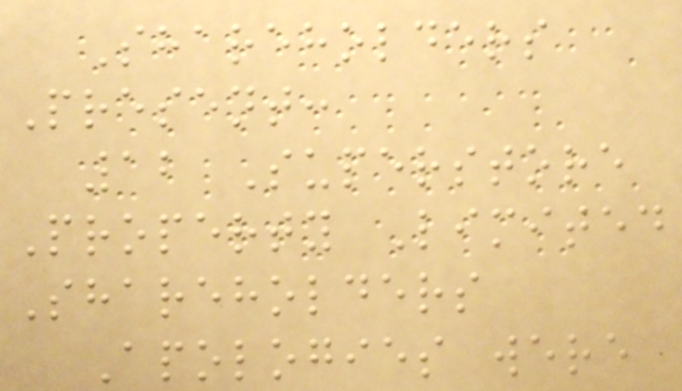Shareholders
Present:
12 Superstore
Property Limited
Shareholders
Apologies were
